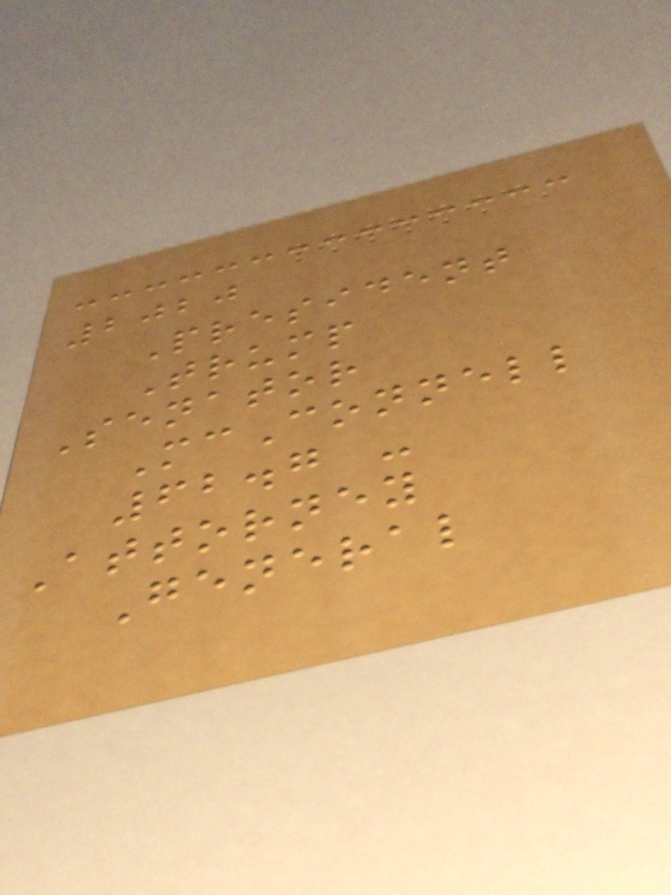2020
President
Trump
Senator
McConnell
62.7 -
Attorney
General
